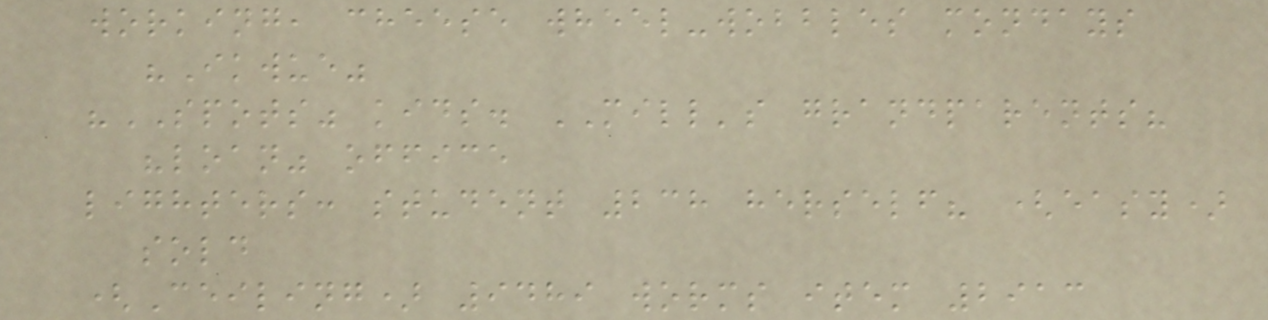working, cheese wheel-wobbles mondays
"Ikwue"
"SPOTS" kids. MILL's grandparents?
"loan" office
lighters: student 238 herself? (easy)
sold
(Ceiling) 9489 worms item 2913
